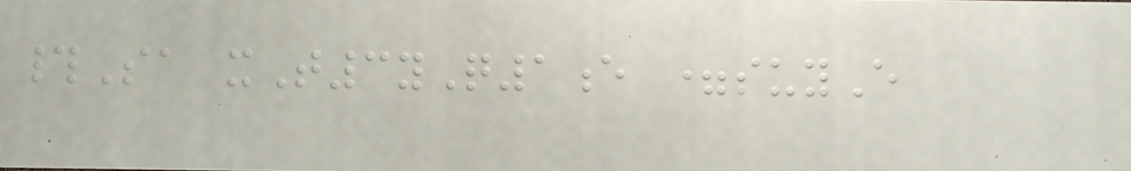#Sa xT3yQ1e =suyE
